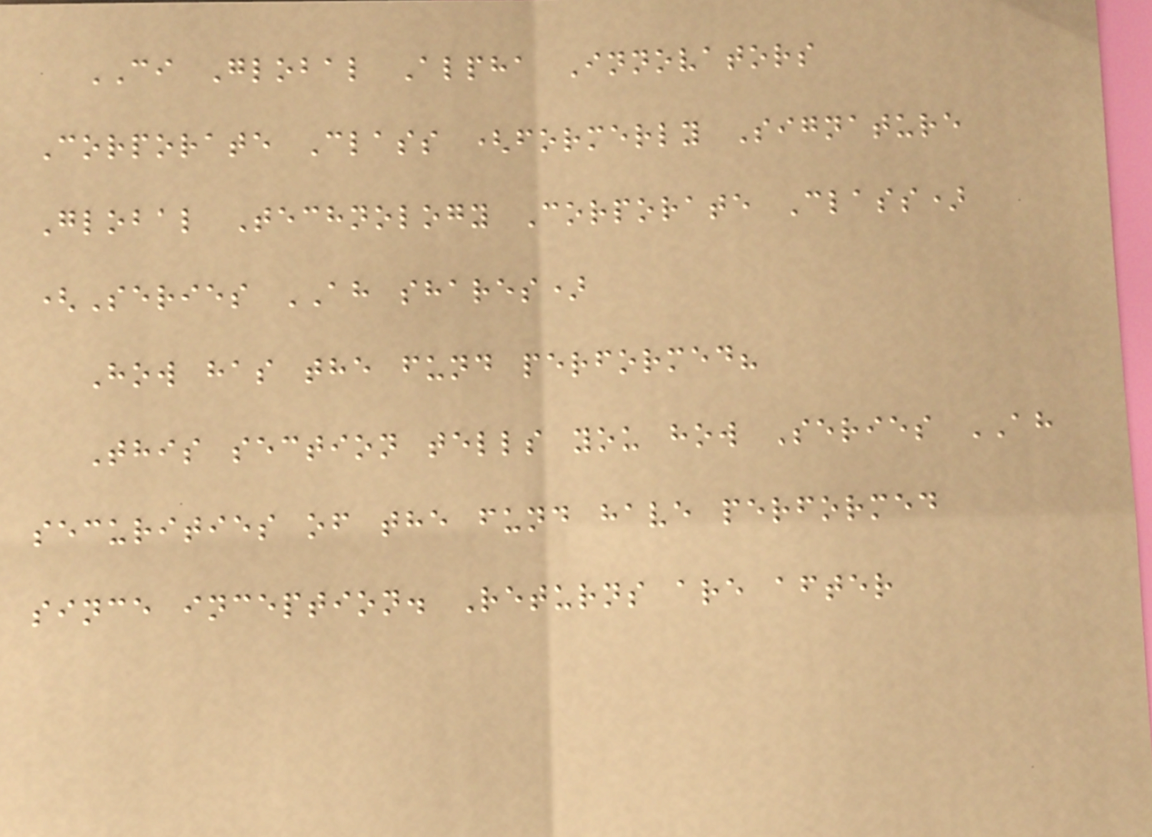CI Global Alpha Innovators
Corporate Class (formerly Signature
Global Technology Corporate Class)
(Series AH shares)
How has the fund performed?
This section tells you how Series AH
securities of the fund have performed
since inception. Returns are after
